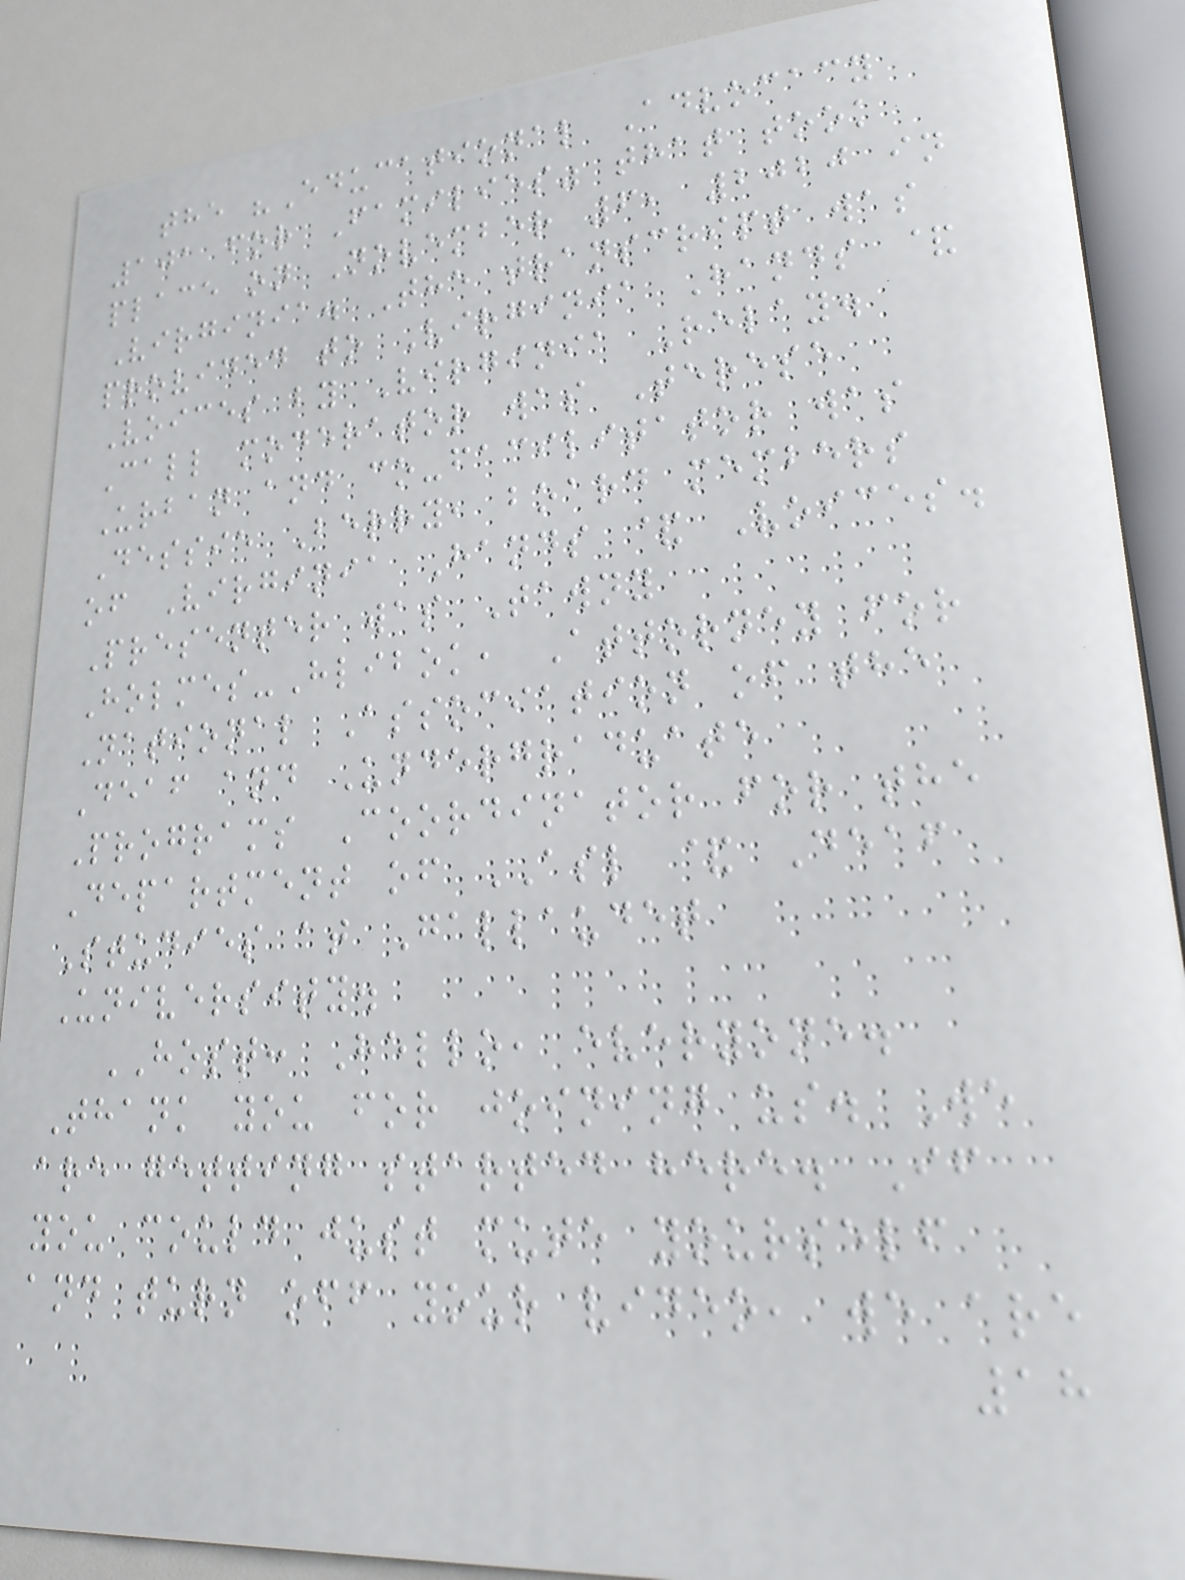the "Educational Advocacy
101 for Families" that took
place on November 6, 2020 in
Virginia. The transcript was
provided to Virginia Hands &
Voices by Virginia Relay.
Call moderator was Terese
Urban and co-facilitator was
Dessie Berry, board members
of Virginia Hands & Voices.
Presenter was Tawny
Holmes-Hlibok, Attorney for
National Association of the
Deaf and Undergraduate
Programs Coordinator for the
Department of ASL & Deaf
Studies at Gallaudet
University.
HOST: Hello, everyone.
Thank you for joining us. We
are getting started here. If
you could just mute yourself
and turn off your video, we are
18
